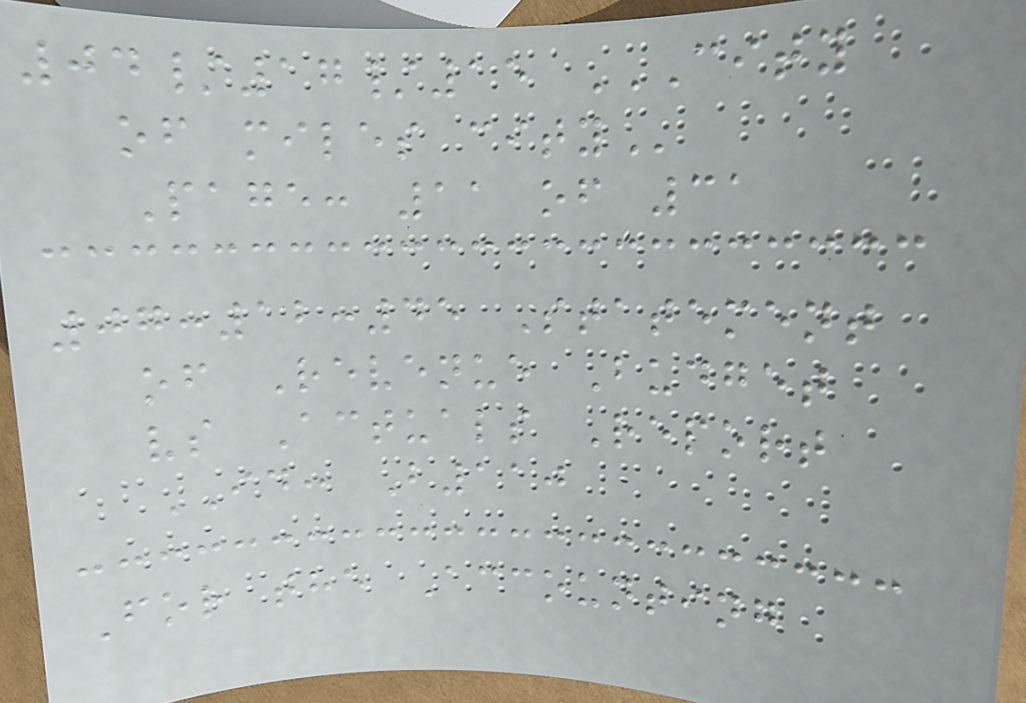04/17/15 CITY
OF MILES CITY
Page: 11 of 31
07:12:45 Statement
of Revenue Budget
vs Actuals Report
ID: B110
For the Accounting
